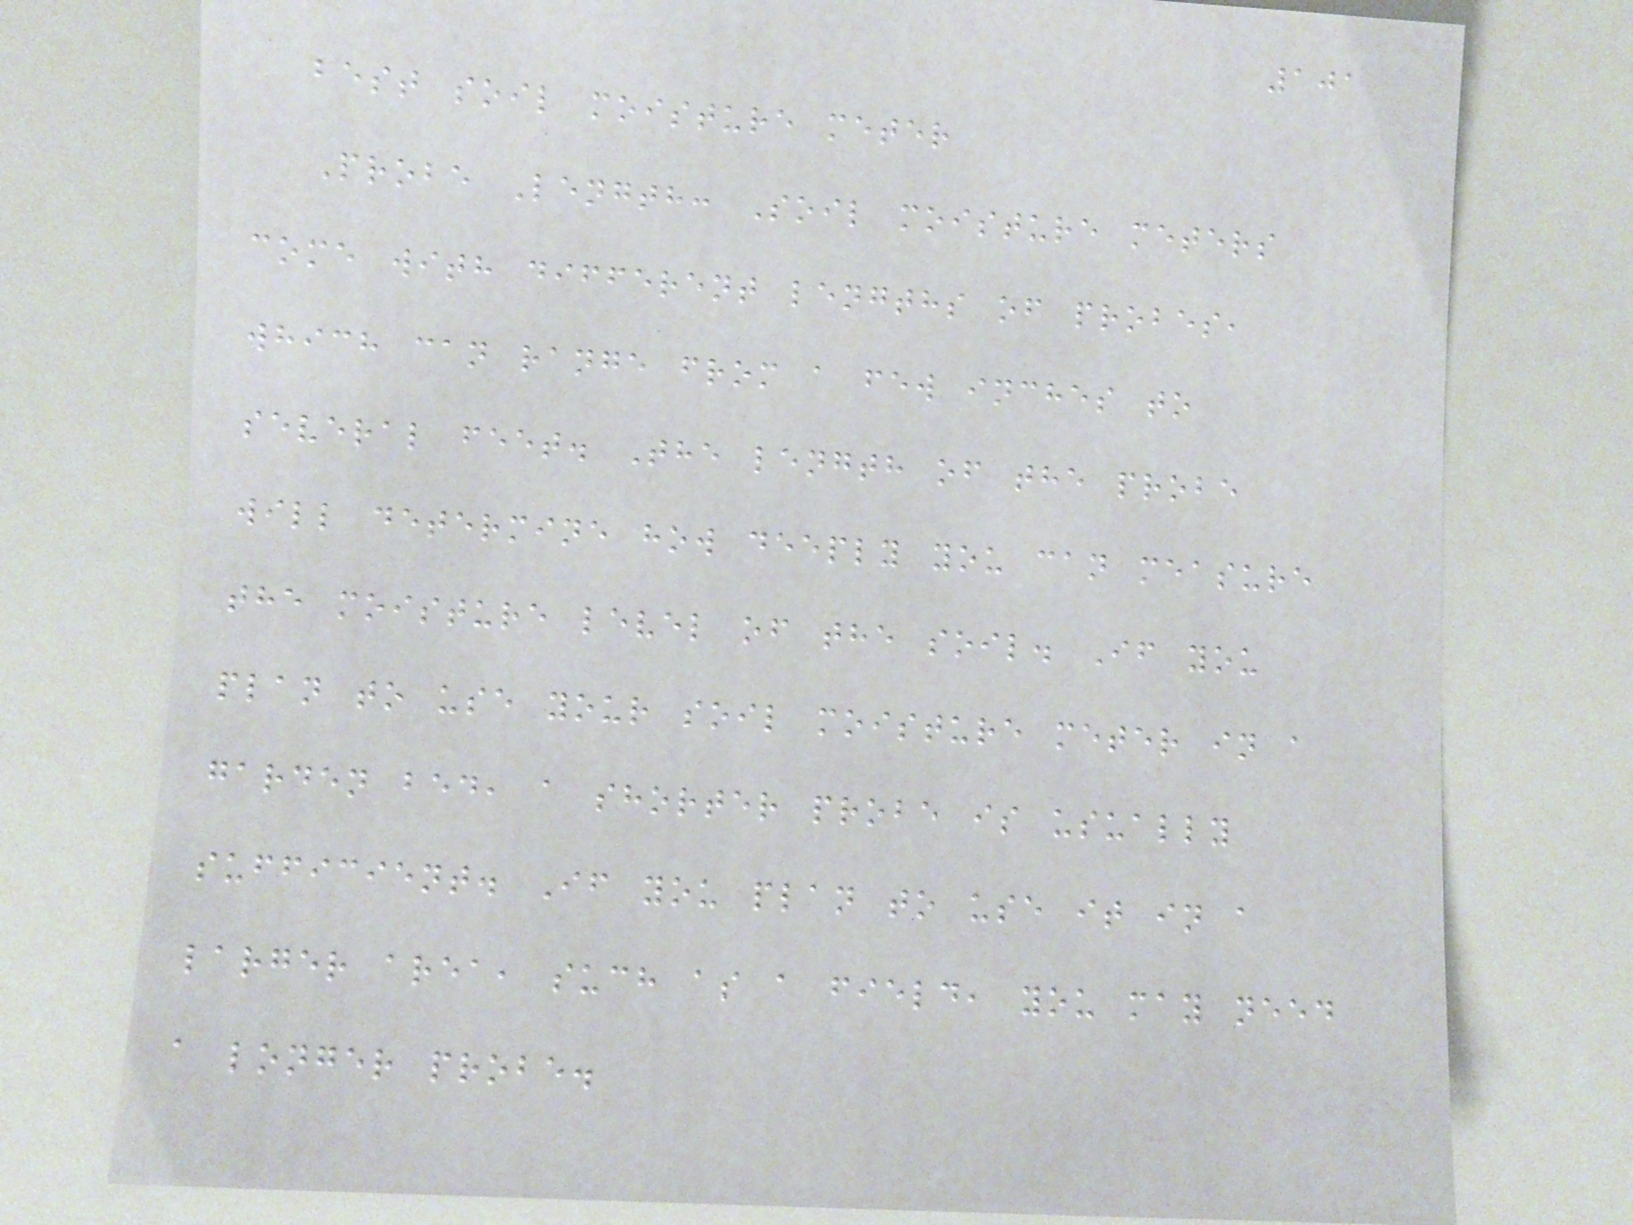101
best soil moisture meter
Probe Length: Soil moisture meters
come with different lengths of probes,
which can range from a few inches to
several feet. The length of the probe
will determine how deeply you can measure
the moisture level of the soil. If you
plan to use your soil moisture meter in a
garden bed, a shorter probe is usually
sufficient. If you plan to use it in a
larger area, such as a field, you may need
a longer probe.
